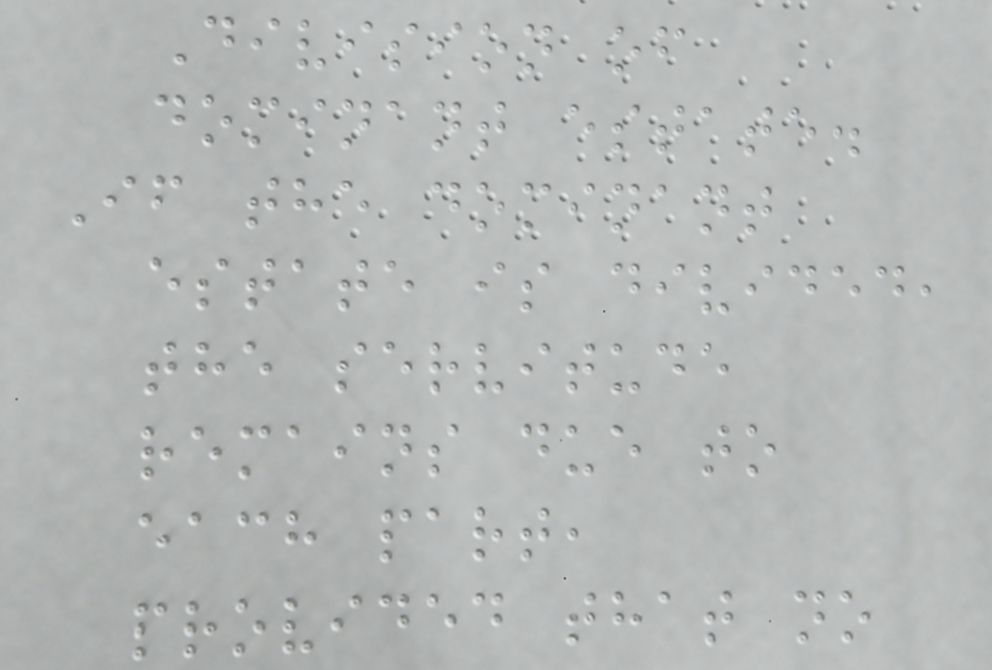Division of
dominant estate.
If the dominant
estate is divided,
the servitude
remains due to
each part,
provided that no
